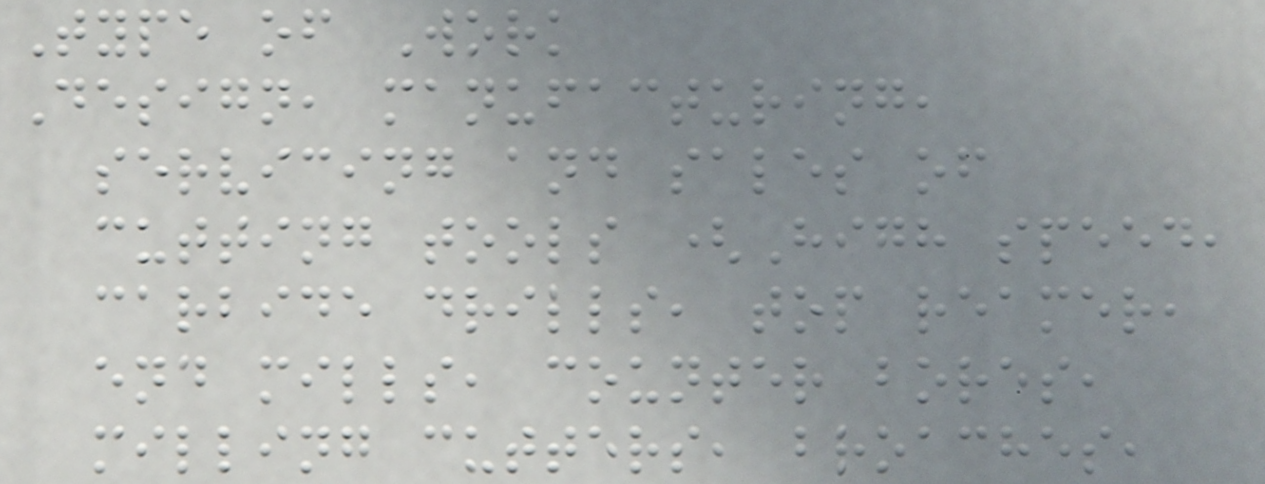Type of Work
Design, manufacturing,
servicing and sales of
cutting tools (High speed,
carbide drills, top reamer,
end mills, counter bores,
milling cutters, broaches,
